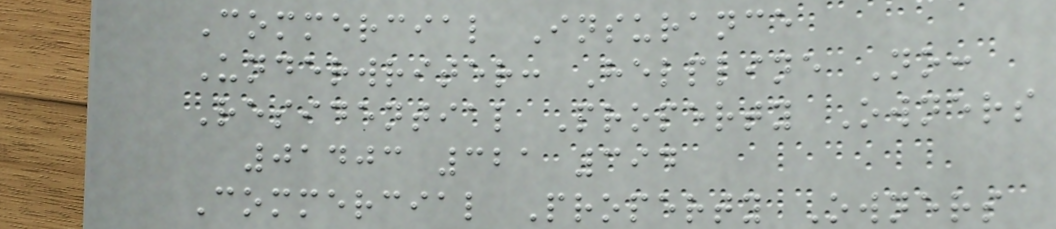Commercial Insurance
Underwriter: Helpline No:
Residential Property Owners
01403 321 394
Commercial Property Owners
